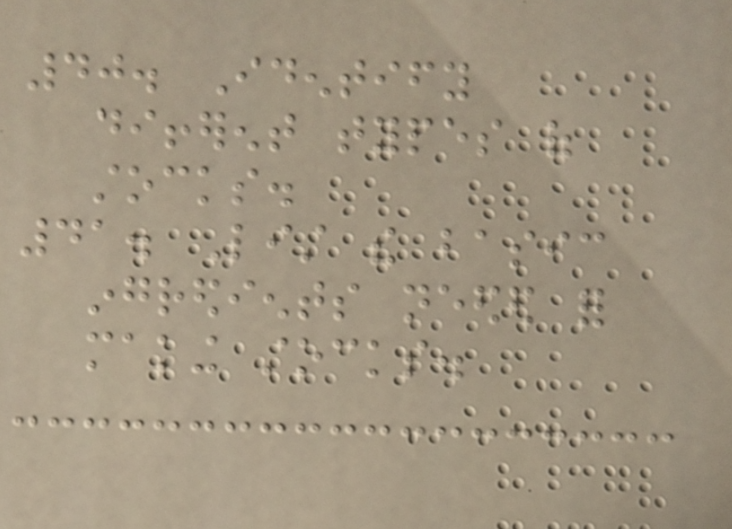40. Identify
different types of
stocks.
41. List the basic
ingredients needed for
making stocks.
